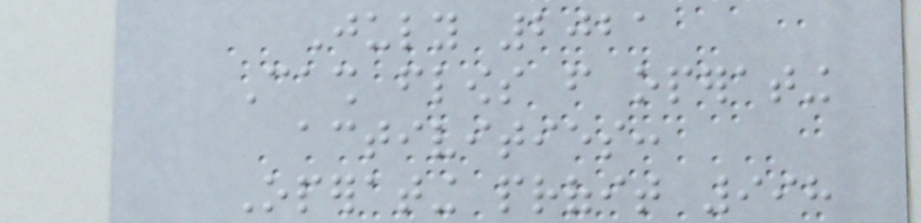July 2021
Cash flows from operating
activities:
Operating profit 998
